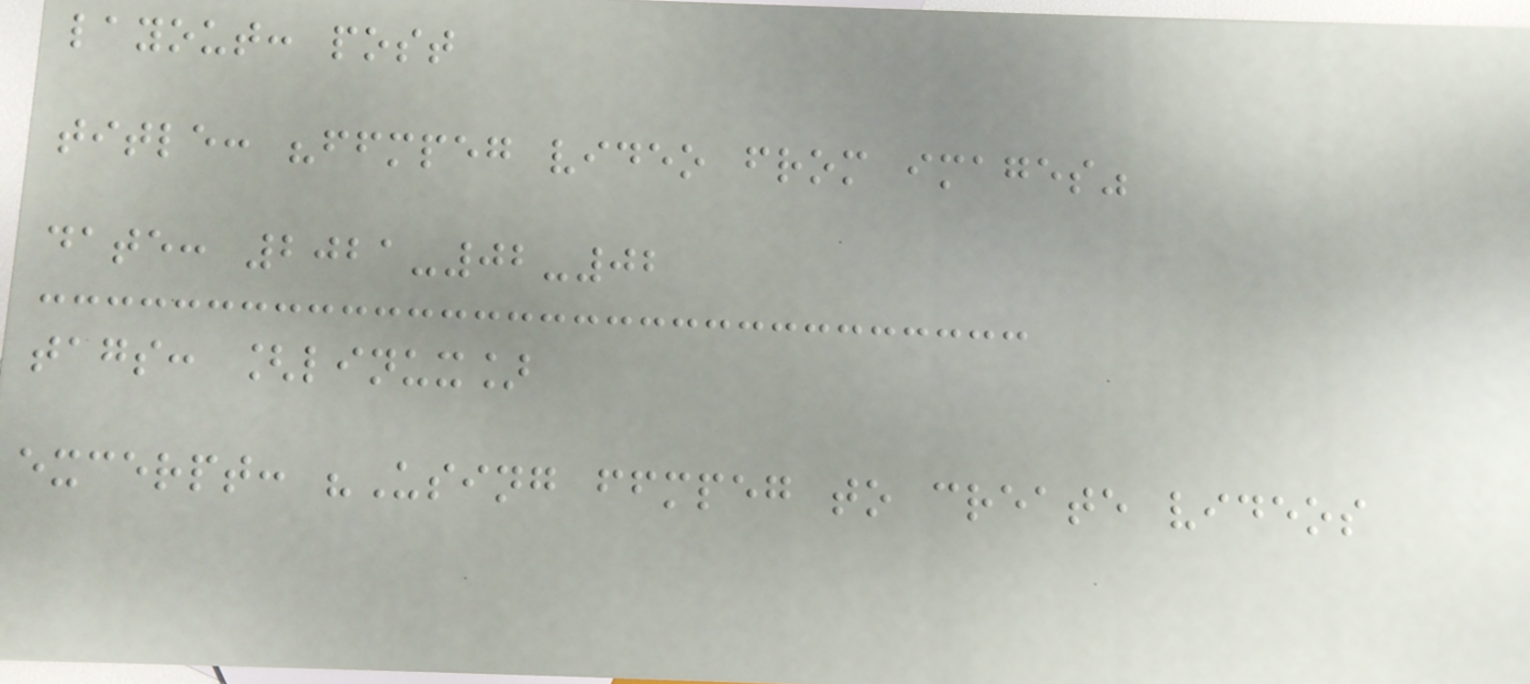layout: post
title: "ffmpeg video from images"
date: 2021-02-02
tags: [linux]
excerpt: "Using ffmpeg to create videos
